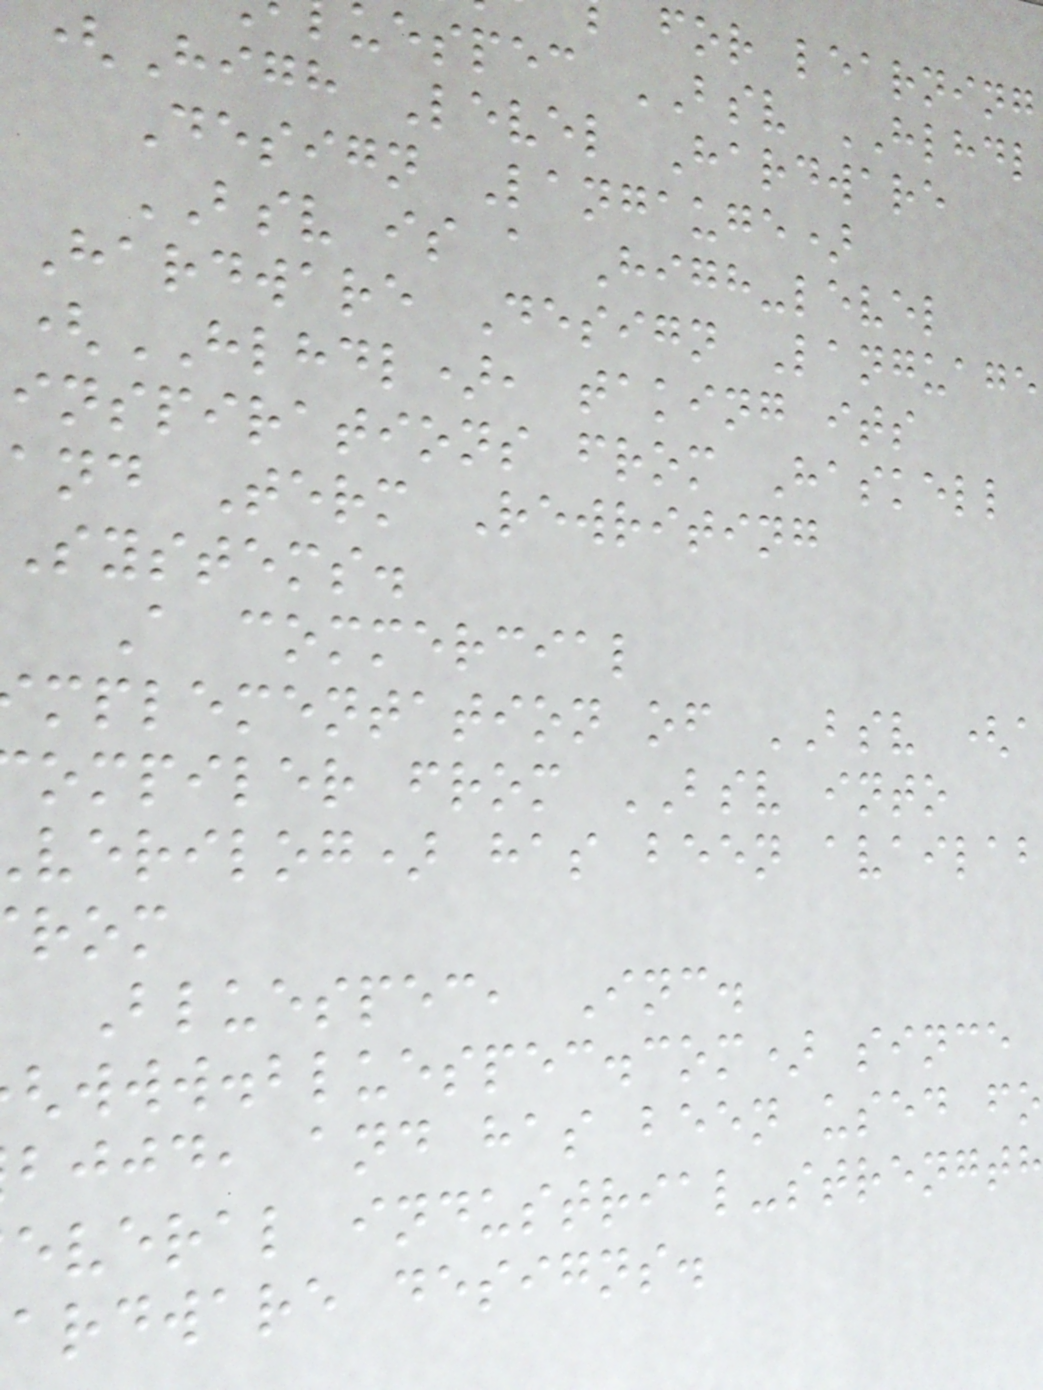for learning
uespec BSV HLHDL
(High Level Hardware
Design Langauge)
BSV is a High-level
Hardware Design Language
(HLHDL), taking its
inspirations from Haskell
and Term Rewriting
Systems.
A commercial
mplementation of BSV (a
ompiler from BSV into
verilog) has been availab
Bluespec, Inc.
www.bluespec.com) since
bjjd, and has been used fo
everal industrial-strength
ardware designs.
